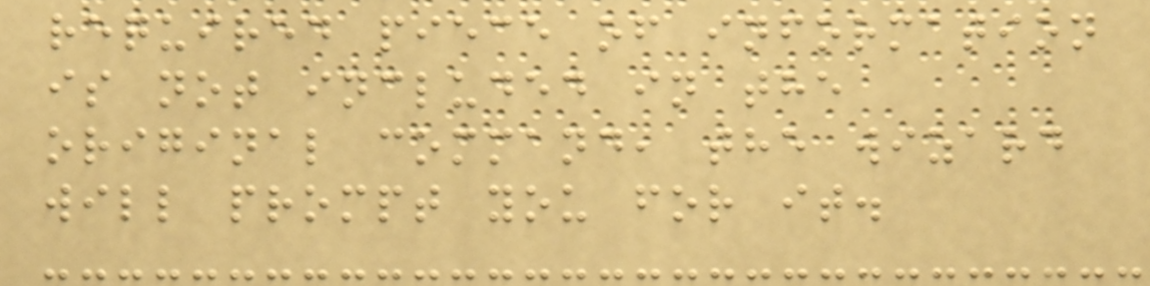required piece of information
is not included in the
original command, the wizard
will prompt you for it.
